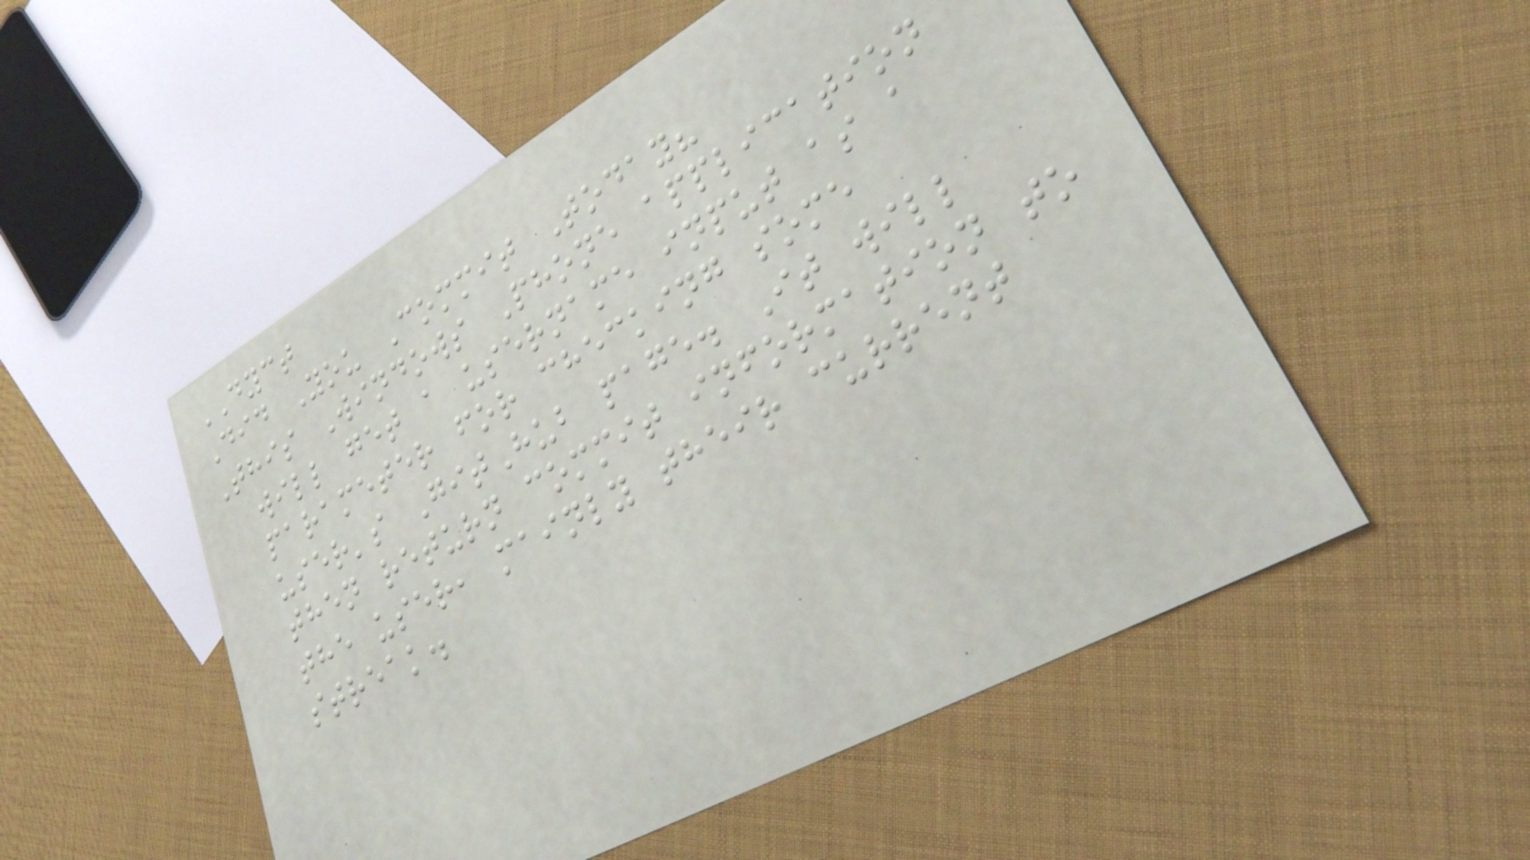DYCT
Did You Commit Today?
This Windows Phone application
will get a username input as a
parameter for checking some
user's GitHub page. It will
then return commit information to
the user, mainly their current
streak.
